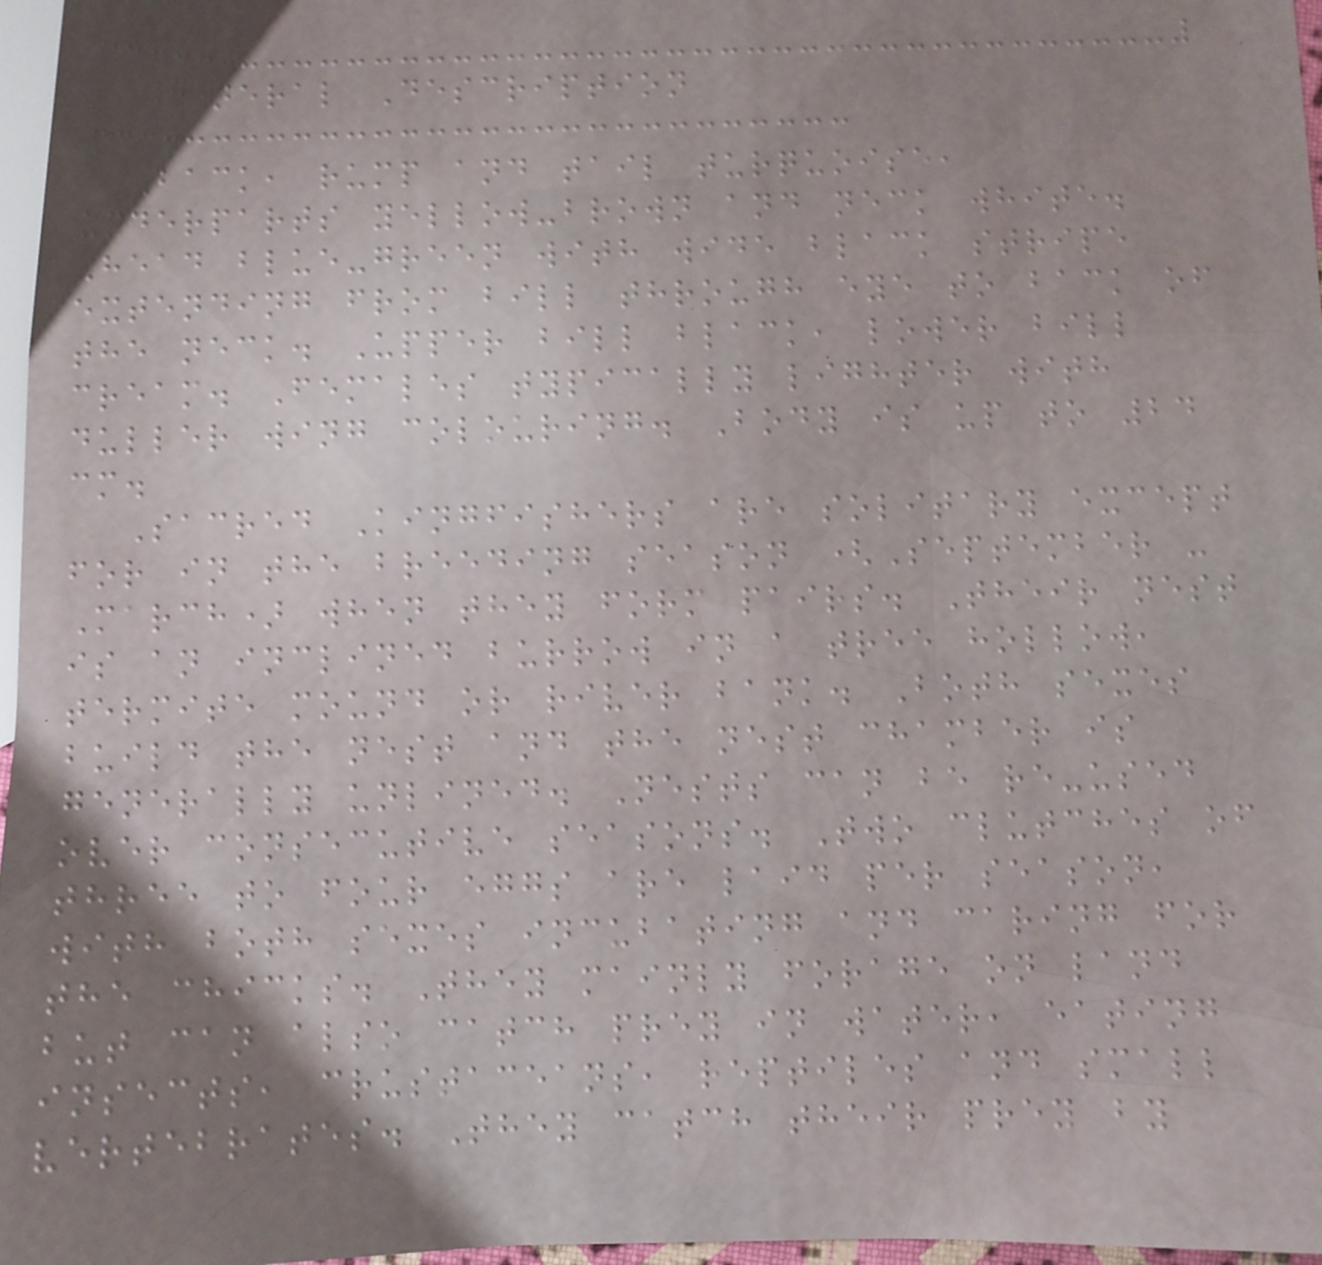General Description
Back, rump and tail turquoise,
underparts yellow-brown and neck white.
Head blue-green with wide black stripe
extending from bill through eye to back of
the neck. Upper bill black, lower bill
cream. Females typically lighter with
duller wing colouring. Body is up to 24
cm.
Sacred Kingfishers are solitary except
for in the breeding season (September -
March) when they form pairs. Their nest
is an inclined burrow in a tree hollow,
termite mound or river bank. Both sexes
build the nest and the nest chamber is
generally unlined. Nests can be re-used
over consecutive seasons. Two clutches of
three to four eggs are laid per season,
with both sexes incubating and caring for
the chicks. They mainly forage on land
but can also catch prey in water, eating
insects, crustaceans, reptiles and small
vertebrates. They catch their prey by
